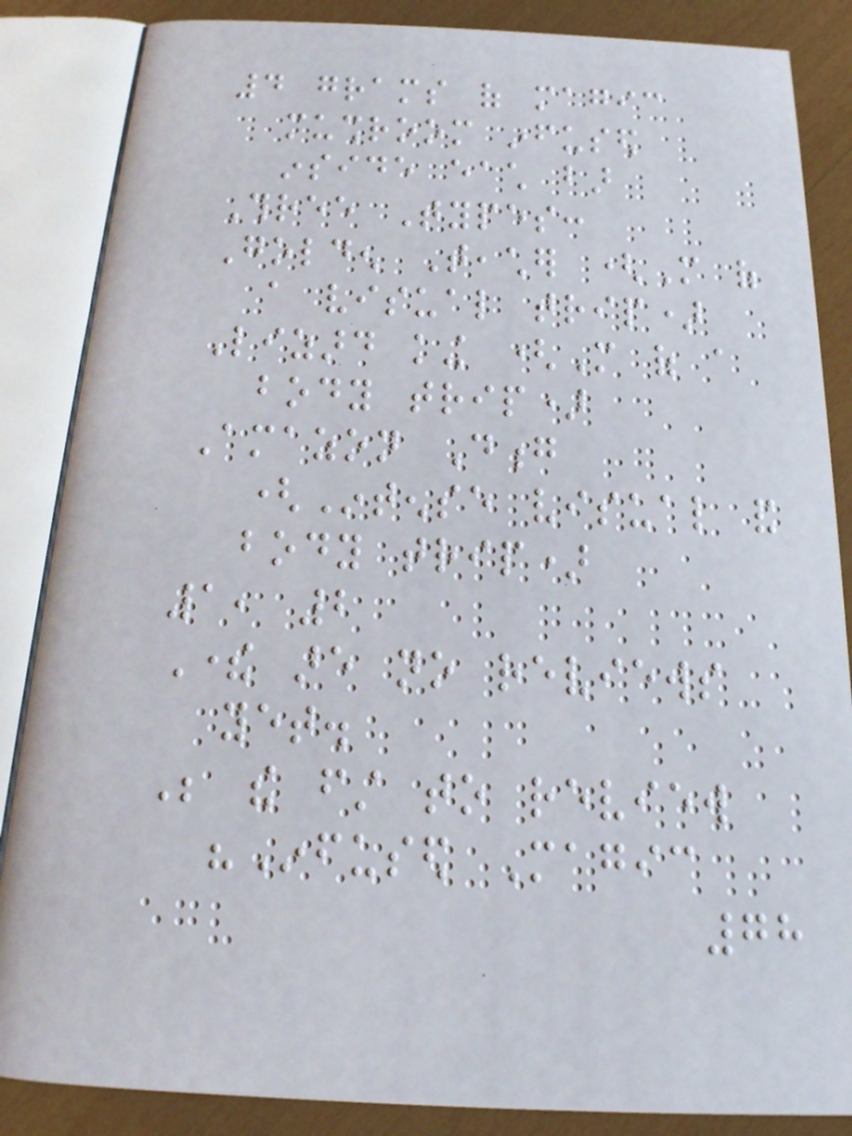4 grams of magic
mushroom infused
inside each bar
Three Types:
Golden Teacher (More of
a visual trip)
Lizard king (More of a
body trip)
Amazon Dong
(Intense visual and
body trip)
1, 2
There are no reviews
yet.
Be the first to review
"Infused Magic
78
